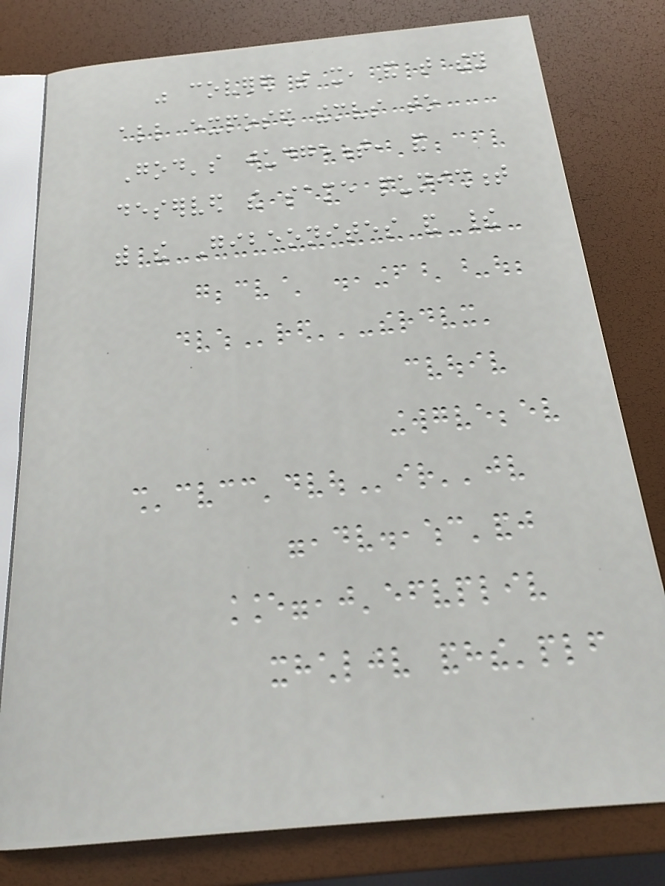was covered with it, and that they
all exposed themselves to
God's judgement, and
deserved the same punishment
with the Gibeonites and their
